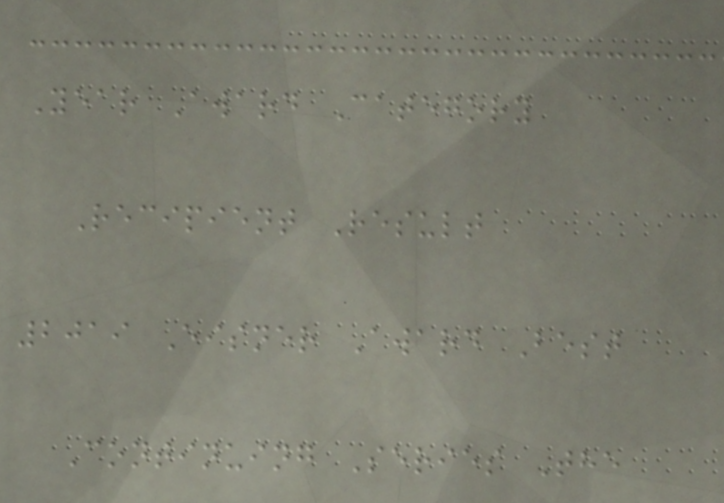Year Award Category
Recipient Result
2019 Eisner Award Best
Continuing Series The
